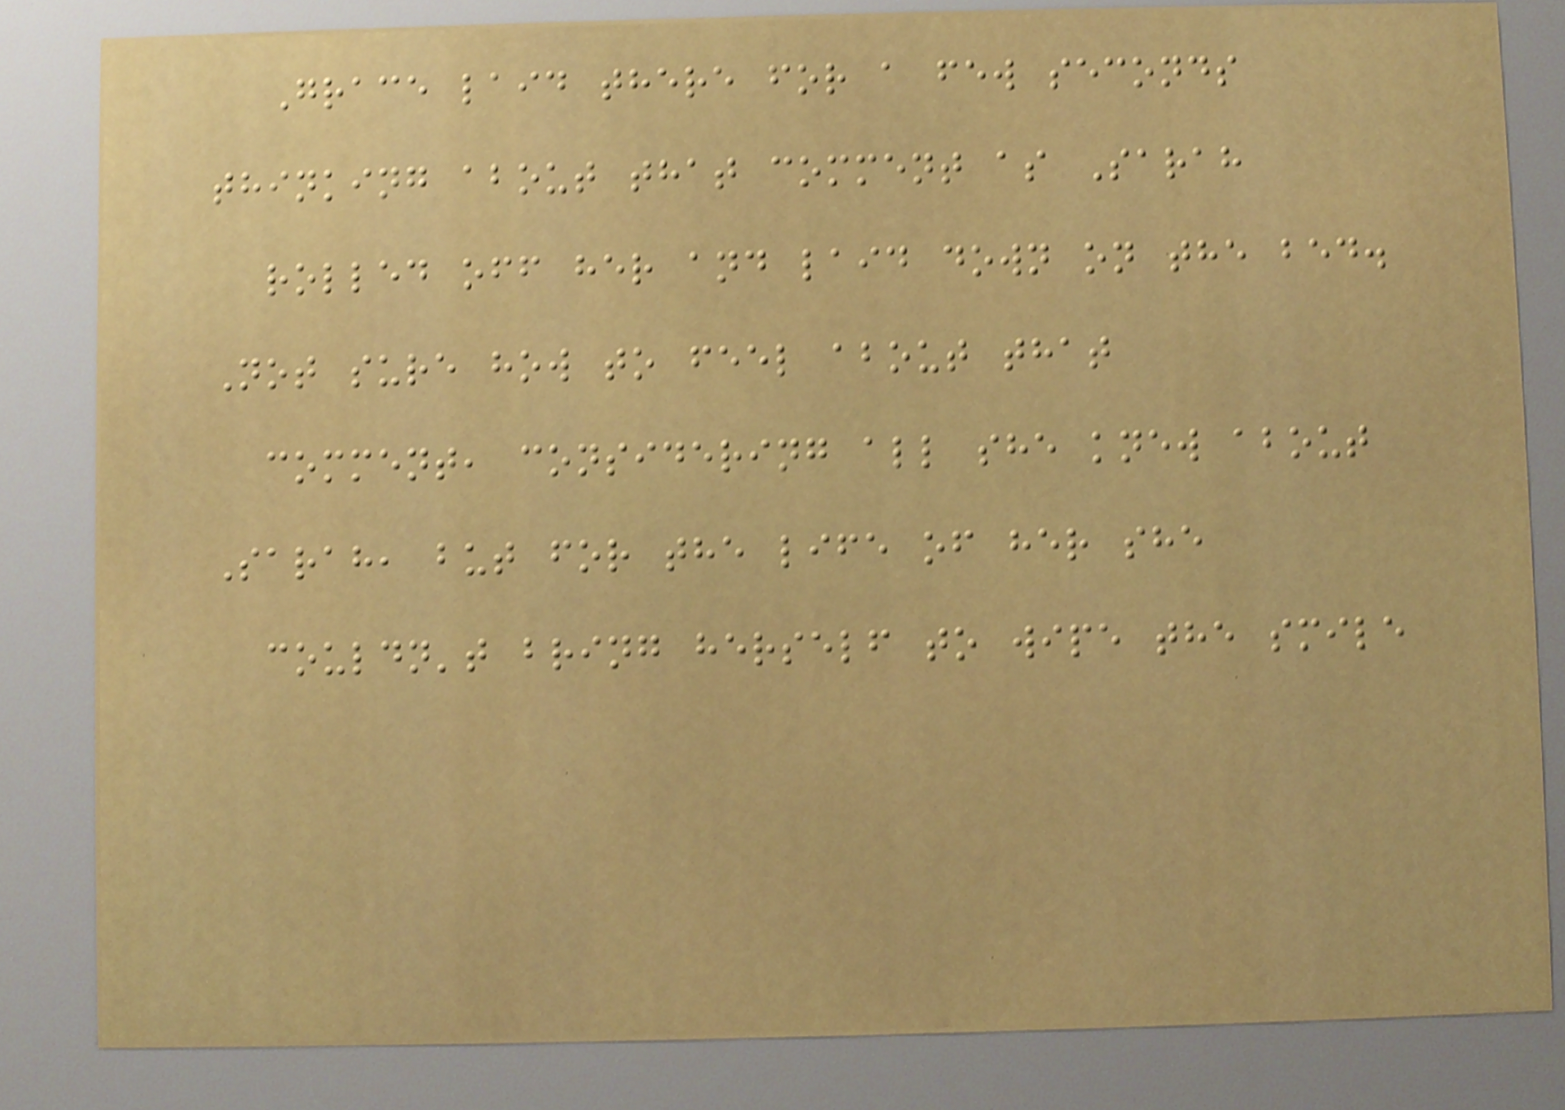Grace laid there for a few seconds
thinking about that comment as Sarah
rolled off her and laid down on the bed.
Not sure how to feel about that
comment, considering all she knew about
Sarah, but for the life of her she
couldn't bring herself to wipe the smile
